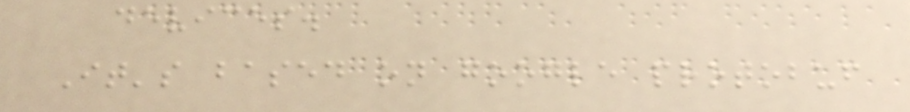devices.
It's based on google protobuf
